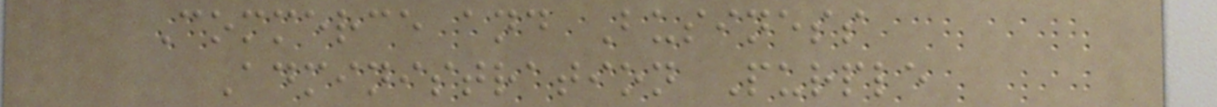Commerce and Business
Administration Purple
